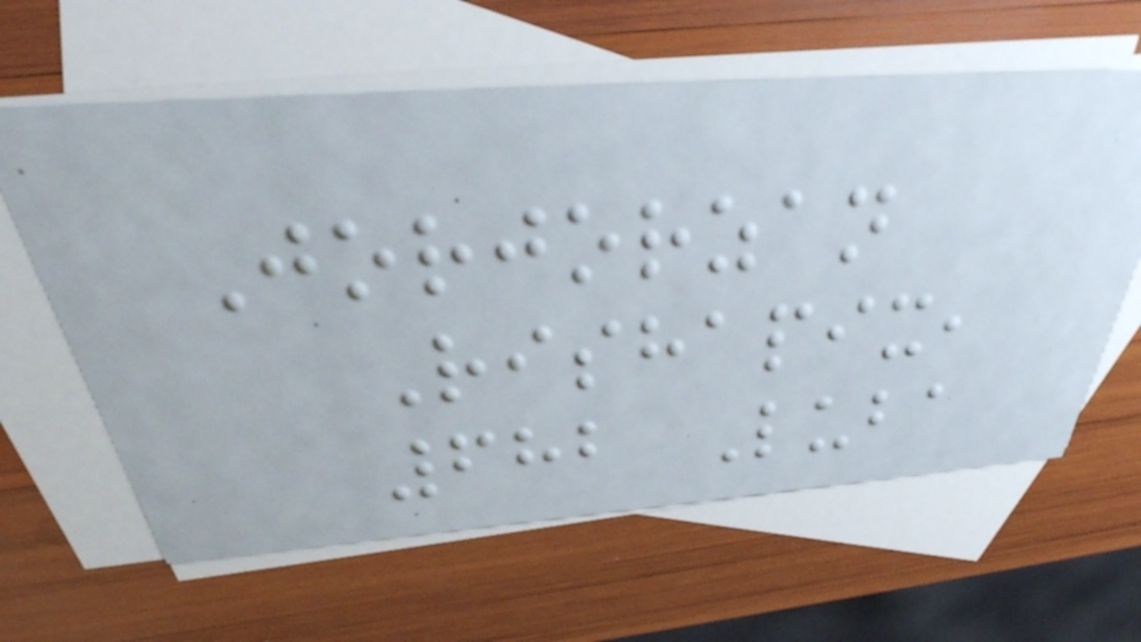Jorjorzan
Rishapix,
682 Luba
